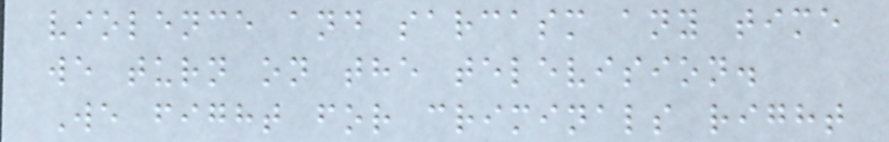violence and sarcasm any time
we turn on the television.
We fight for criminals right
